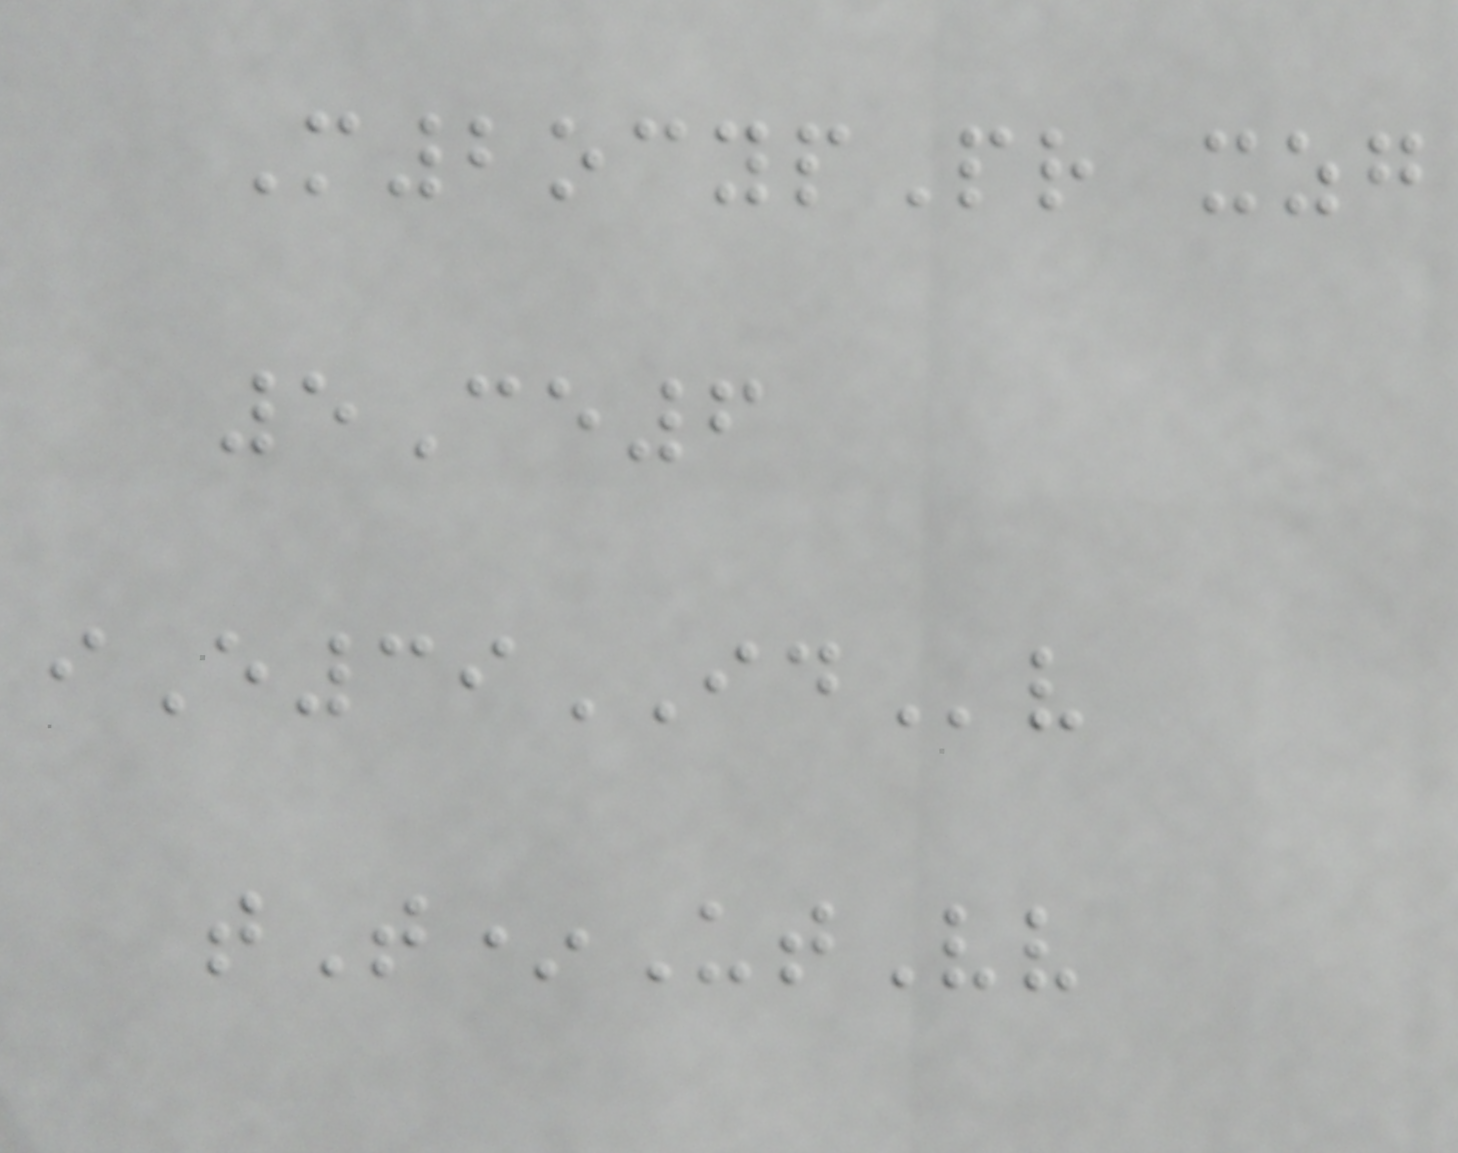M2ocypPr xzg
5Ce6
iE39IDv
tT*UtVv
